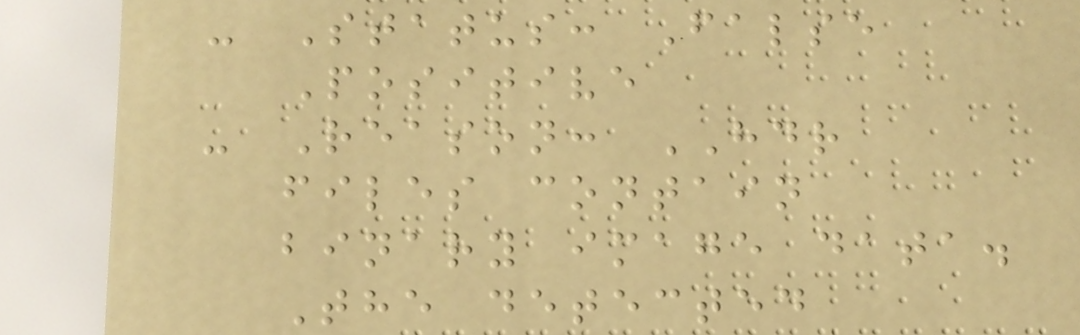- Status: False
Positive
- Reason: HDR
files contain
binary image data.
The detected
